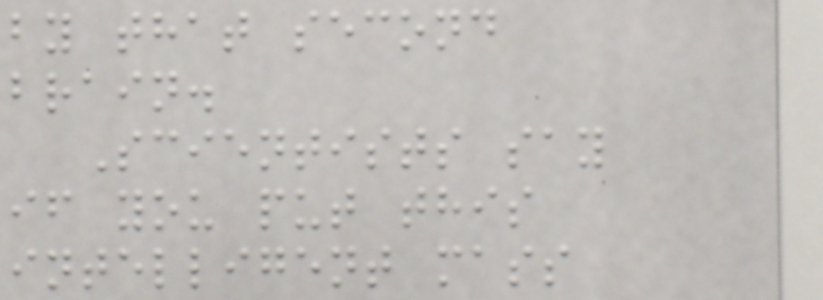by that second
brain.
Scientists say
if you put this
intelligent mass
